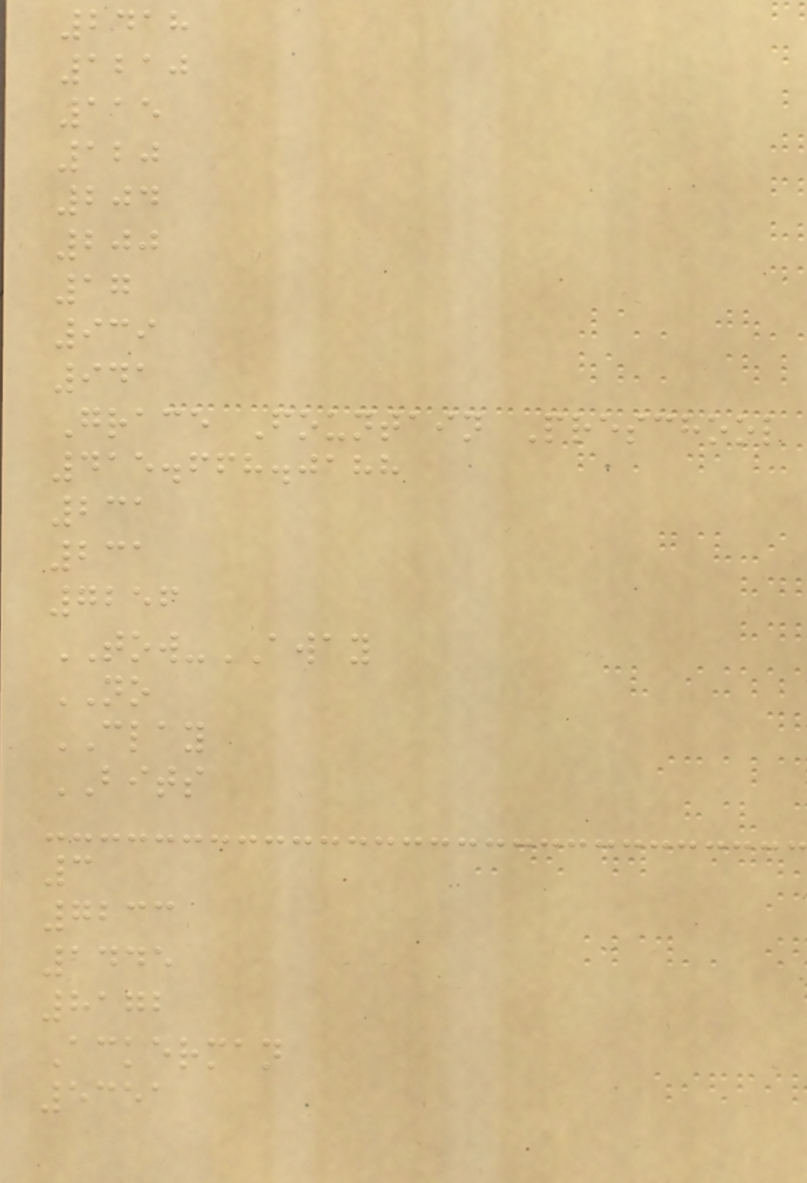2418
1210
115
120
204
200
17
939
941
Grace Fountain Preschool
415.668.0188
231
231
7256
TOW-AWAY
NO
CLAY
BITS
3
7233
1445
8172
Ackerman
5351
